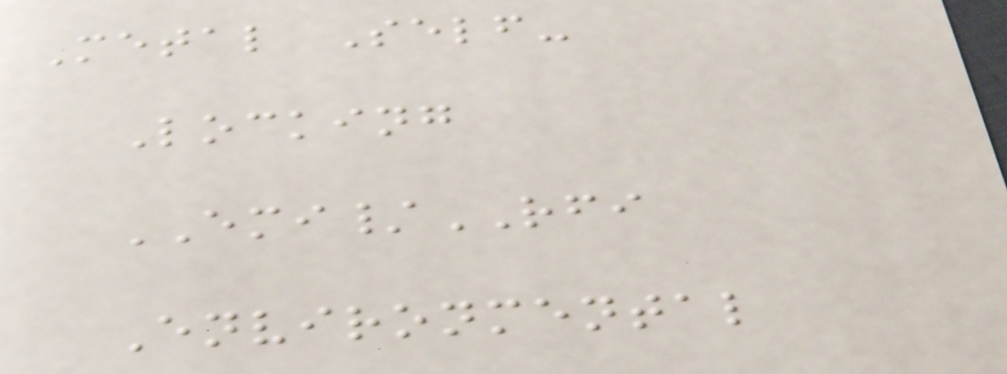Metal Self-
Locking
EMI/RFI
Environmental
